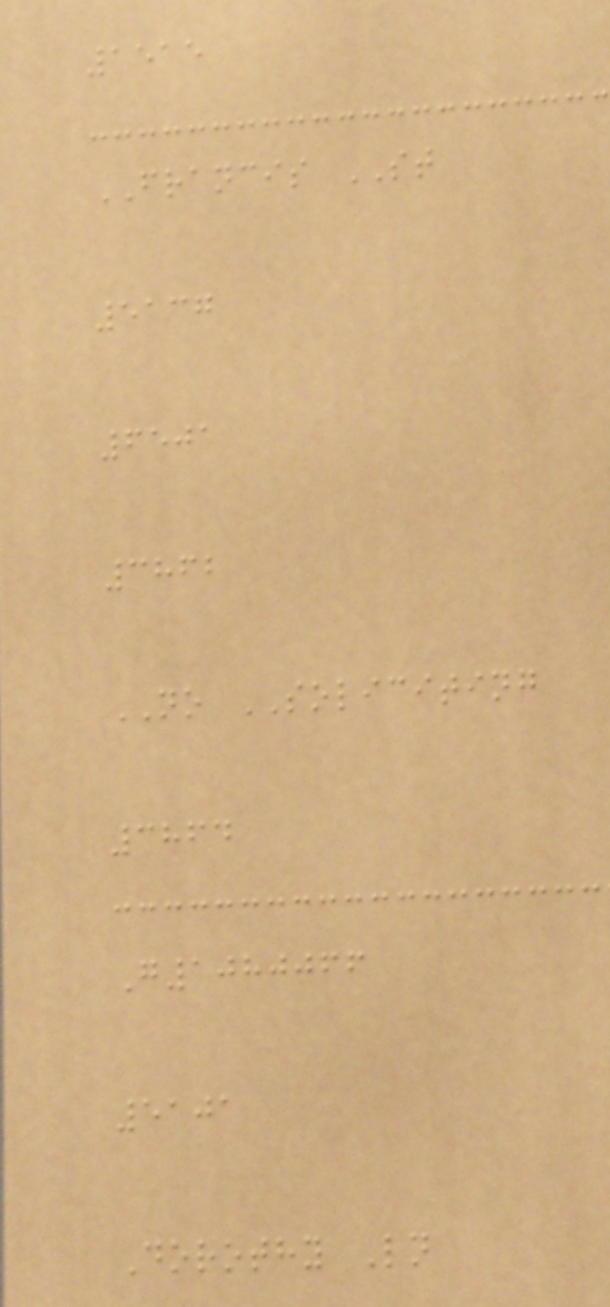1515
FRANCIS ST
5137
6501
3862
NO SOLICITING
3864
G1080066
5101
Dorothy Ln
